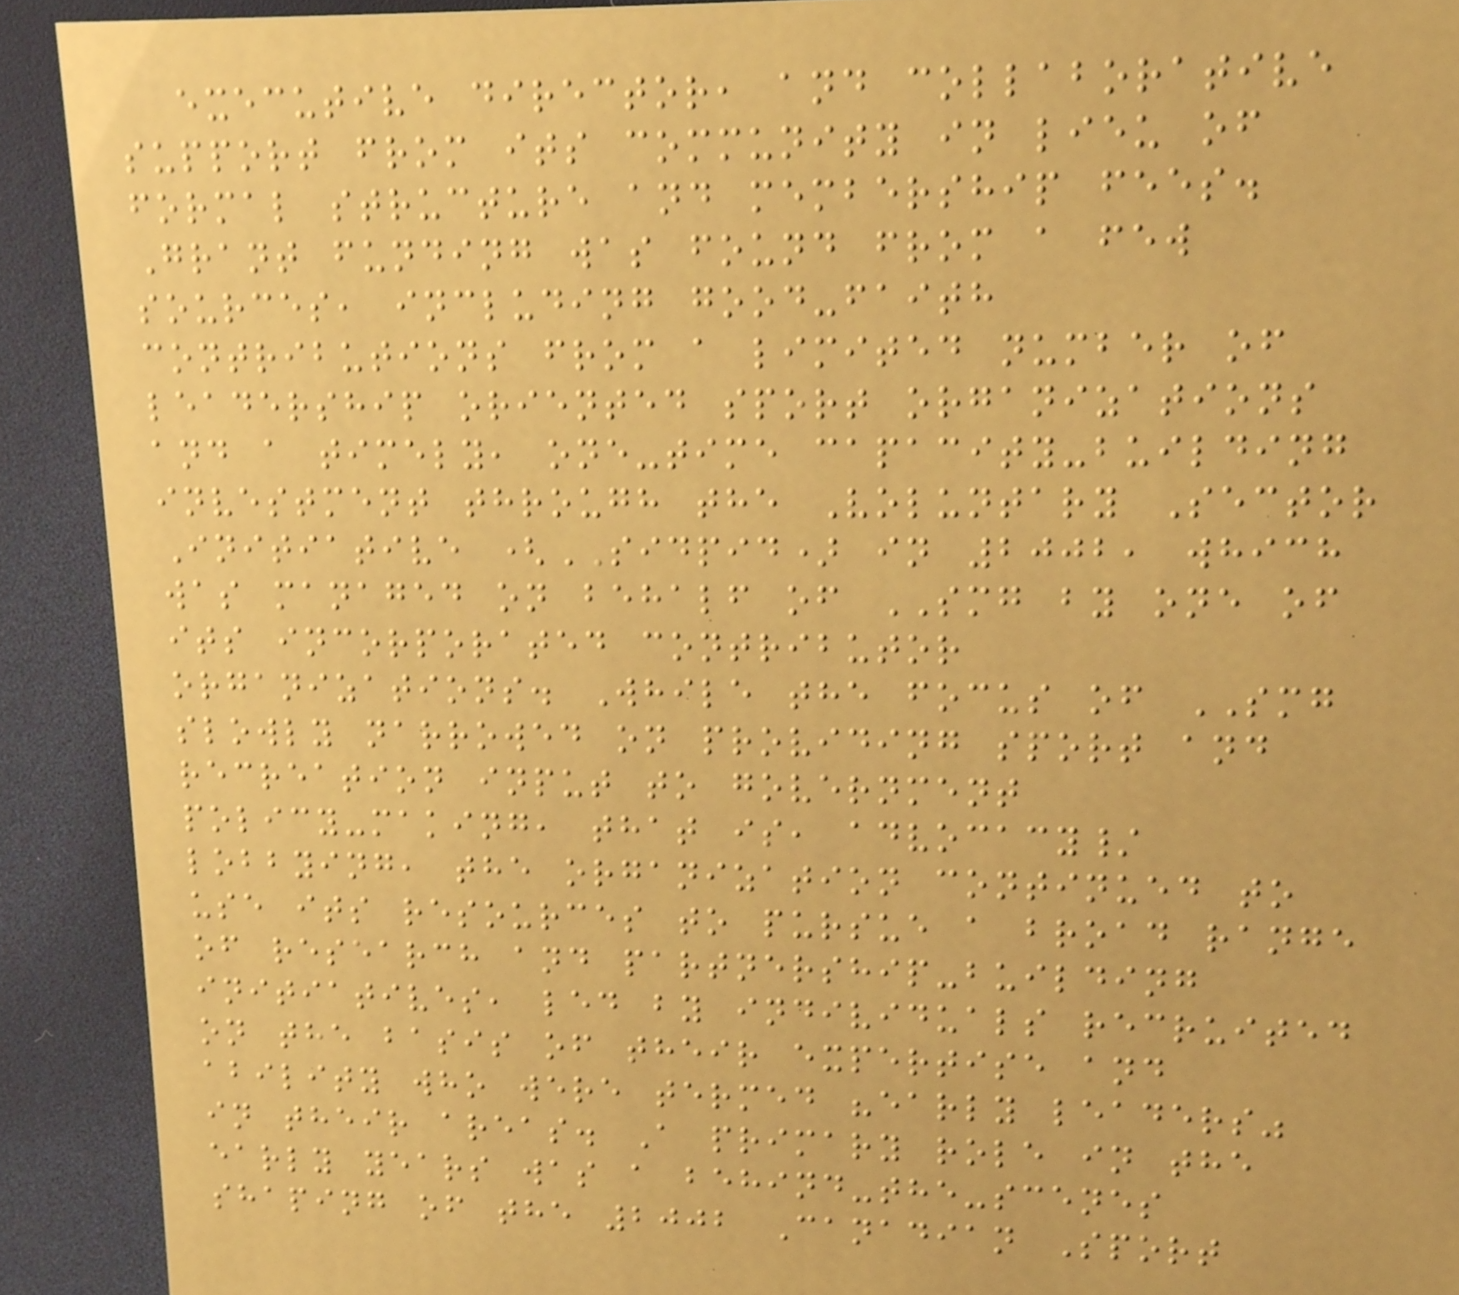executive director, and collaborative
support from its community in lieu of
formal structure and membership fees.
Grant funding was found from a few
sources, including good-faith
contributions from a limited number of
leadership oriented sport organizations
and a timely, one-time capacity-building
investment through the Voluntary Sector
Initiative (SIDPID) in 2002, which
was managed on behalf of SMG by one of
its incorporated contributor
organizations. While the focus of SMG
slowly narrowed on providing sport and
recreation input to government
policy-making, that is, advocacy/
lobbying, the organization continued to
use its resources to pursue a broad range
of research and partnership-building
initiatives, led by individuals recruited
on the basis of their expertise and
ability who were termed "early leaders"
in their areas. A primary role in the
early years was a behind-the-scenes
shaping of the 2002 Canadian Sport
